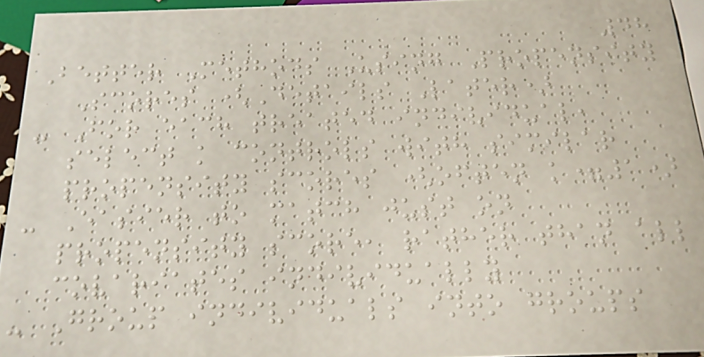48
Better Methods Using Propensity
Scores (Details Later)
- For each treated individual,
select k controls with similar
propensity scores (often k=1)
- Easier to match just on
propensity score, rather than all
covariates individually
- Group individuals into groups
